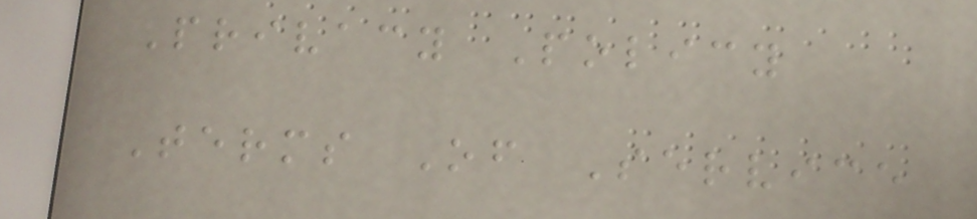Privacy Policy
Terms Of Service
